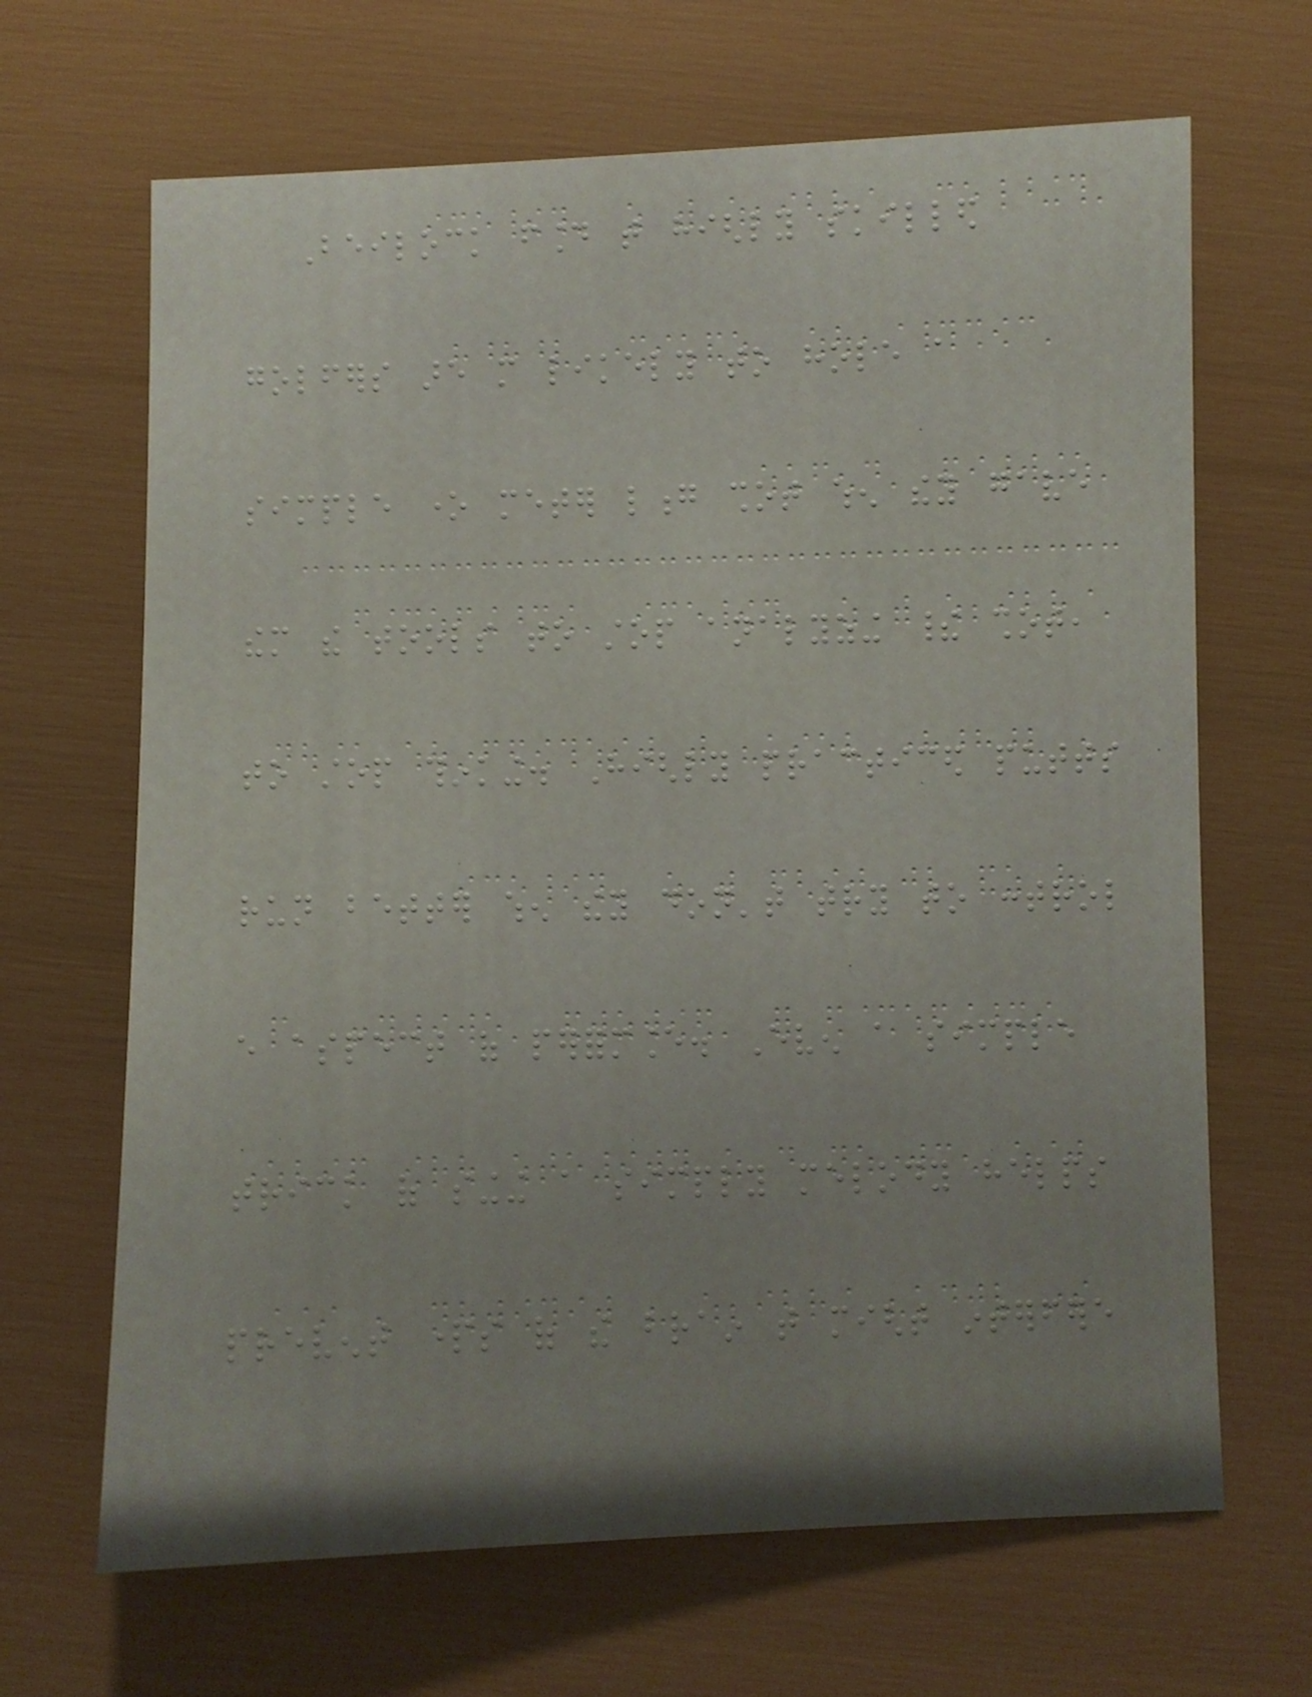Beilock found that highly skilled
golfers are more likely to hole a
simple one meter long shot when they gave
them the tools to stop analyzing their shot,
to stop thinking. Highly practiced putts
run better when they don't try to control
every aspect of performance. Even a simple
trick of singing a simply melody helps
prevent parts of the brain that might interfere
